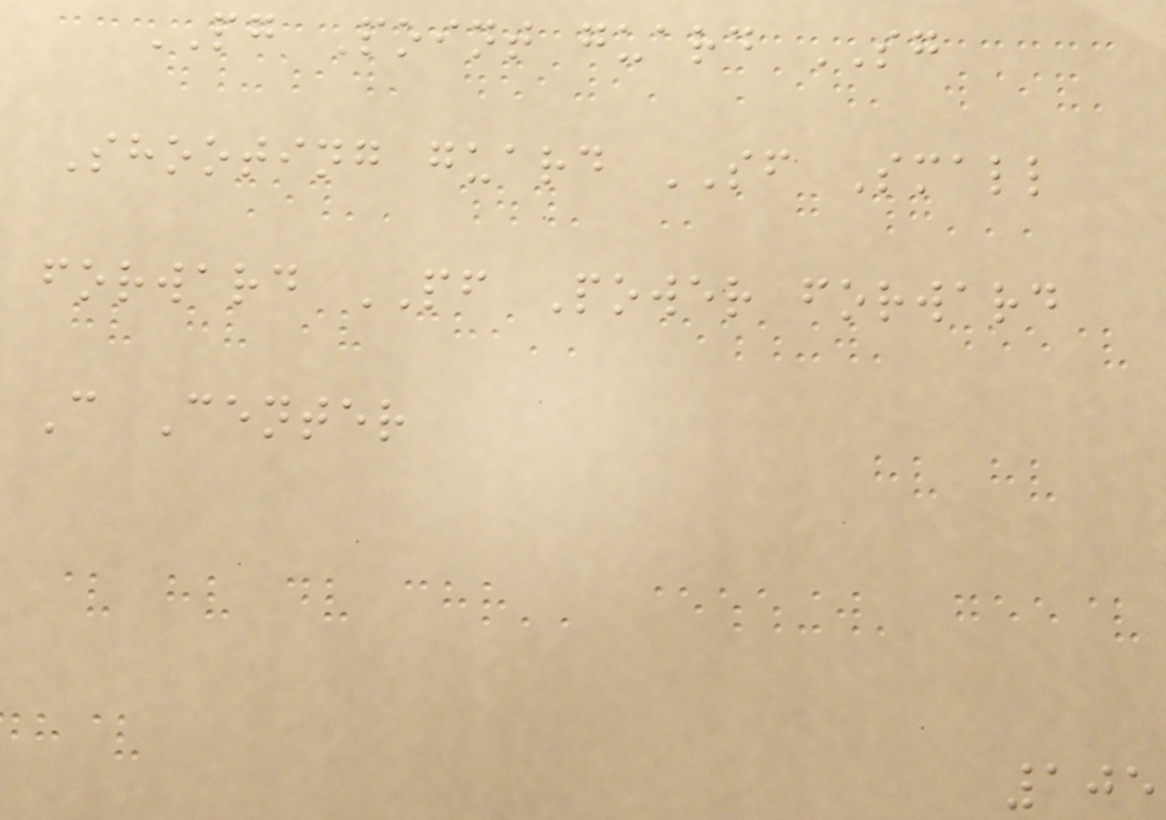PG Point guard SG
Shooting guard SF Small
forward PF Power forward
C Center
105
